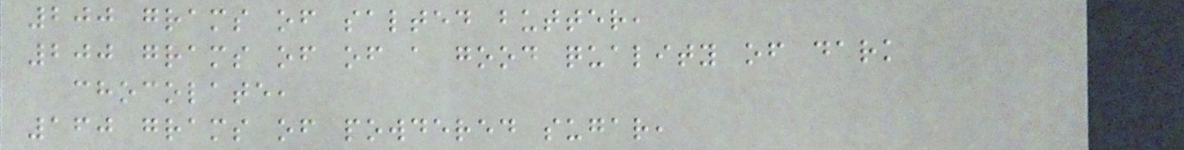200 grams of salted butter,
200 grams of of a good quality of dark
chocolate,
160 grams of powdered sugar,
